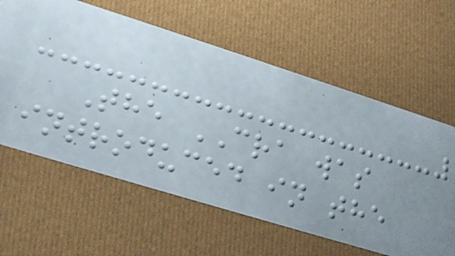The CRA was
introduced in the
